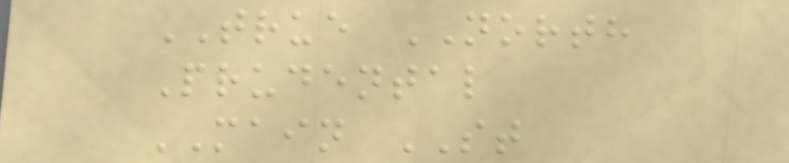TRUE NORTH
Prudental
MAIN ST
